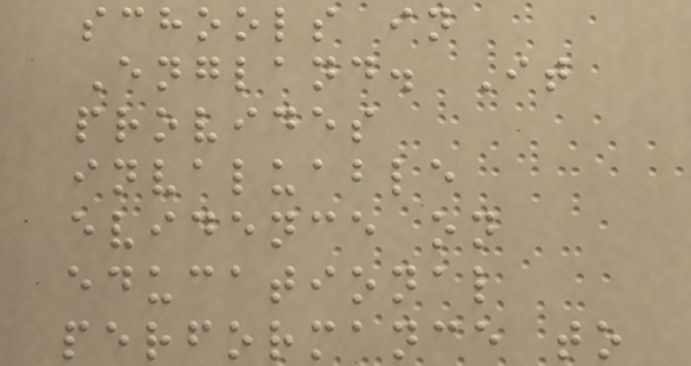schools in
England. It
provides
invaluable
evidence on
educational
performance to
